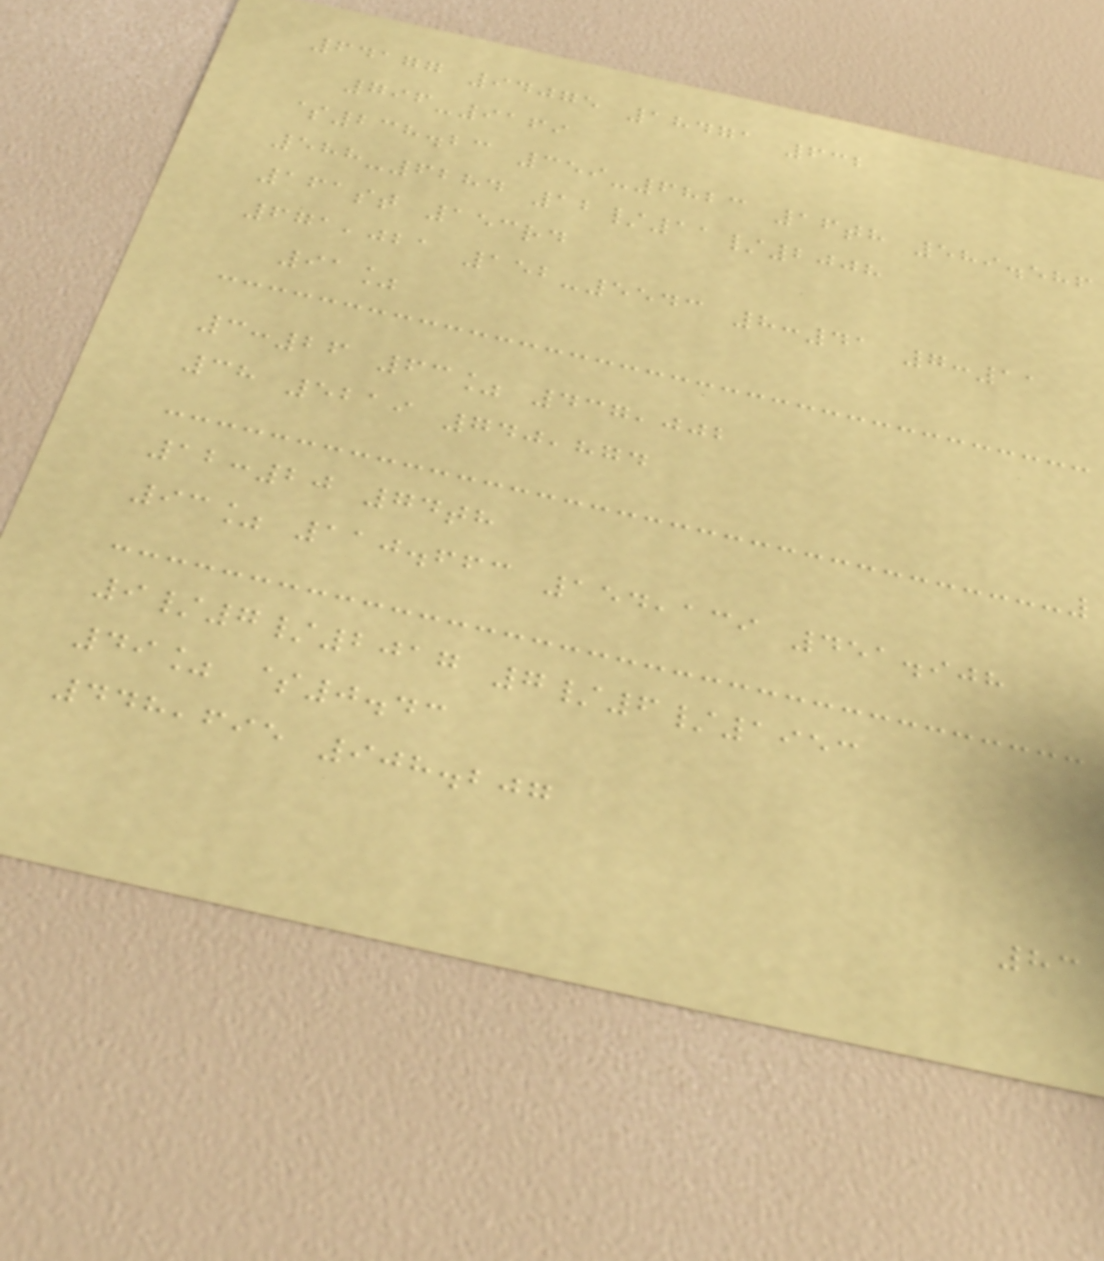64177 94075 18471 632
796-9169
$238.23 359-6823 16th 589.586
588-6284 12/11/2008
161st 153rd
671,021 152-5543 8:41 7:11
91%
3:26 63% 437,002
38 5219 740,874
12:20 74th
93% 110.663 154,139 451.908
9/7/2017 7/6/1953
49% $0.43
448,695 908.207
83
